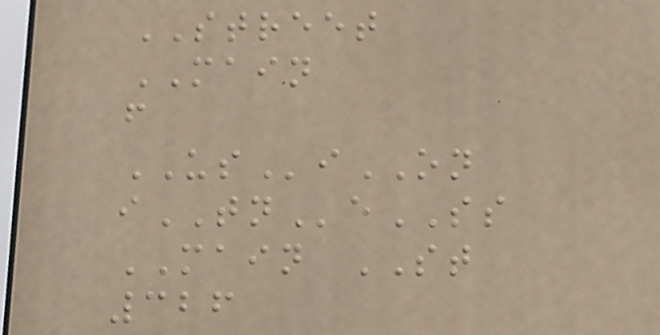STREET
MAIN
f
USiON
iTNeSS
MAIN ST
326
